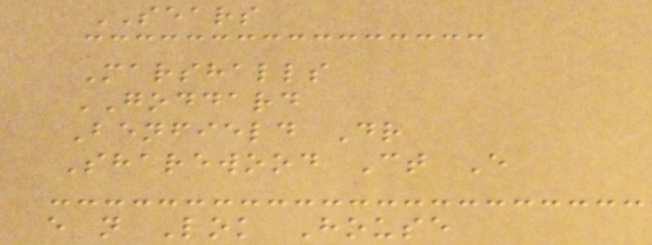SEARS
Marshalls
GODDARD
Benfield Dr
Sharewood Ct E
e n Lok House
